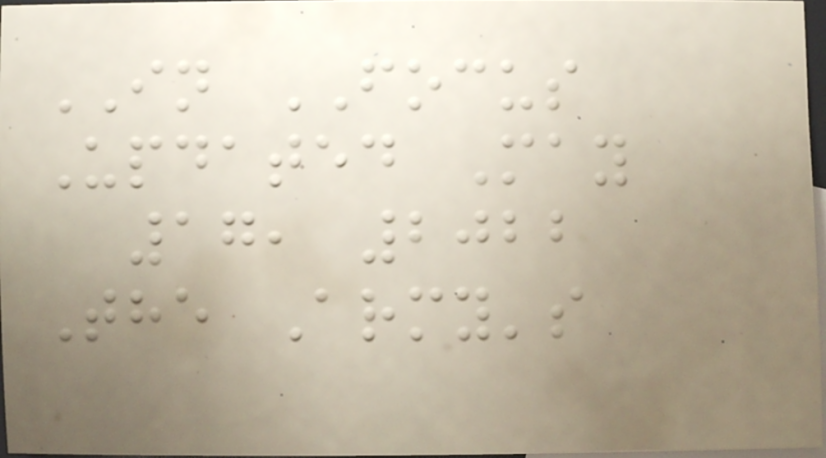IN FOCUS
Updated May
17, 2022
The Army's
